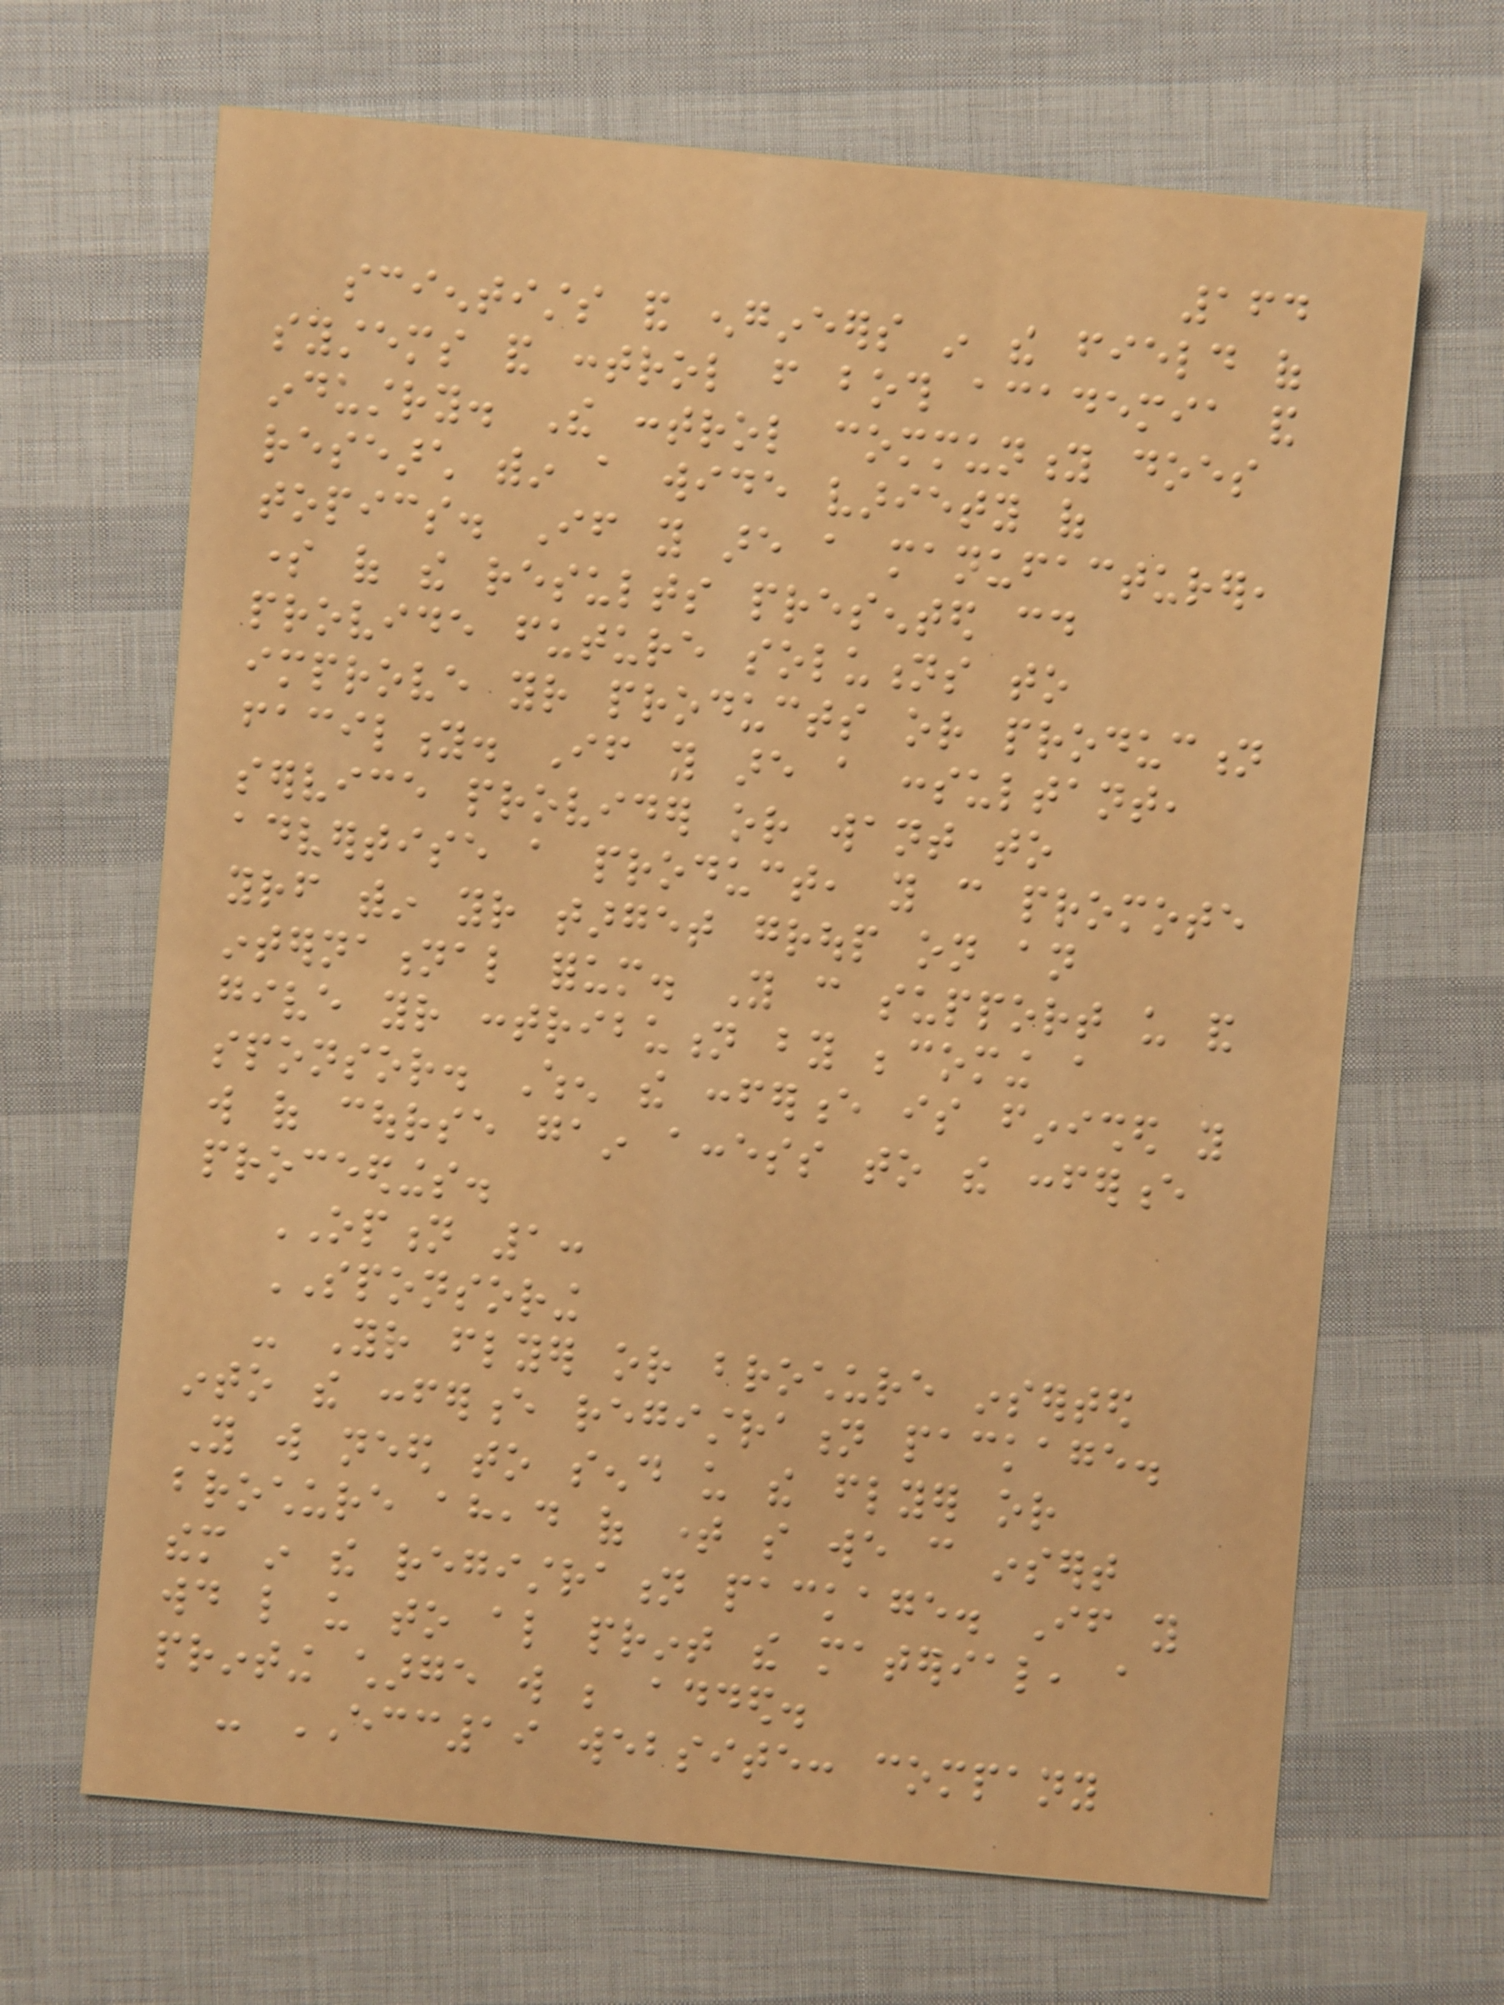164
scientists and engineers in the field of
systems and control from both academia and
industry. The control community does
research within a wide variety of
topics. If you are a manufacturer,
some of the results presented could
provide future solutions to
improve your products or production
facility. If you are a consultant,
service provider or want to
advertise a product, you can promote
yourself within your target group on an
international forum. You can support us and
give your contribution by becoming a
sponsor. When the conference is finished you
will of course gain access to the conference
proceedings.
OPTION 1:
SPONSORING
- Your flyer or brochure inserted
into the conference registration package.
You will need to send us the flyer or
brochure ahead of time so we can insert
them in the registration package. If you
would like us to also print the material, a
printing charge will be added.
- ECC19 website: company
